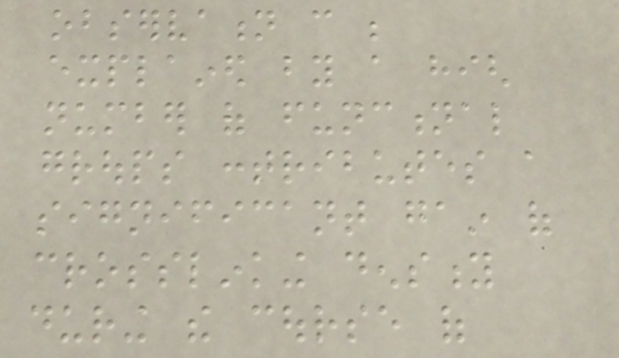observation can be
explained by a high
number of functional
groups contributes a
significant gain of
crosslinking density
during the course of
